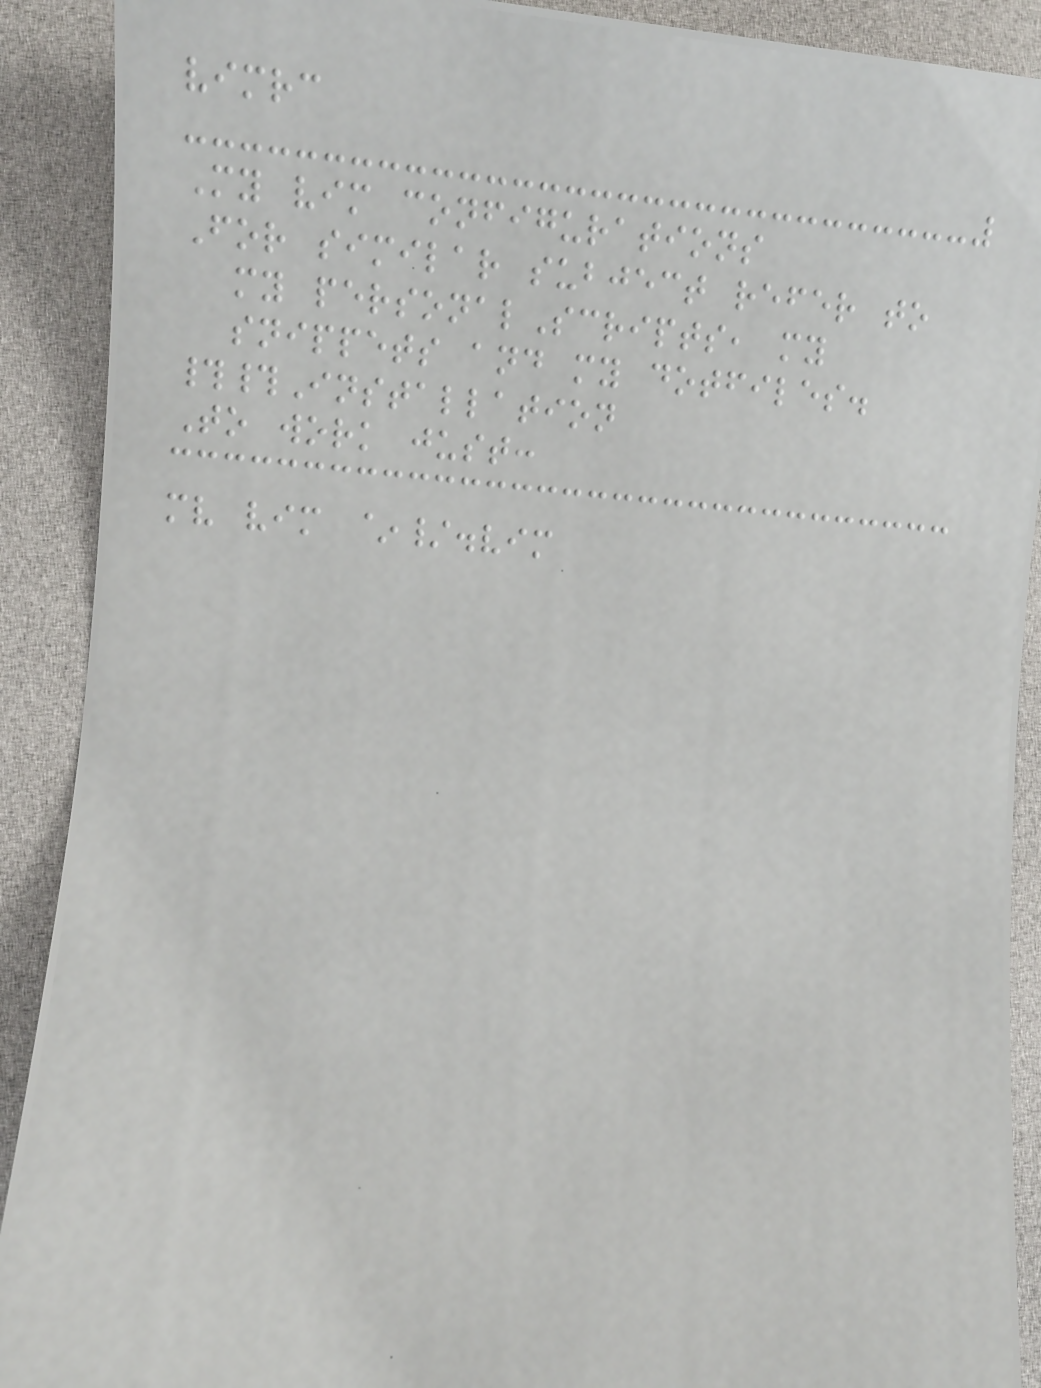vimrc
My vim configurations
For similar subject refer to
my personalScripts, my
snippets and my dotfiles.
##Installation
To work just:
mv vim ~/.vim
